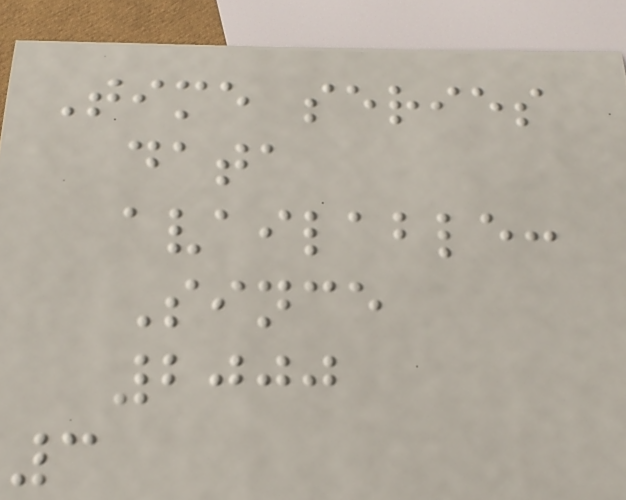Time series
data
available:
Since
2000
3
